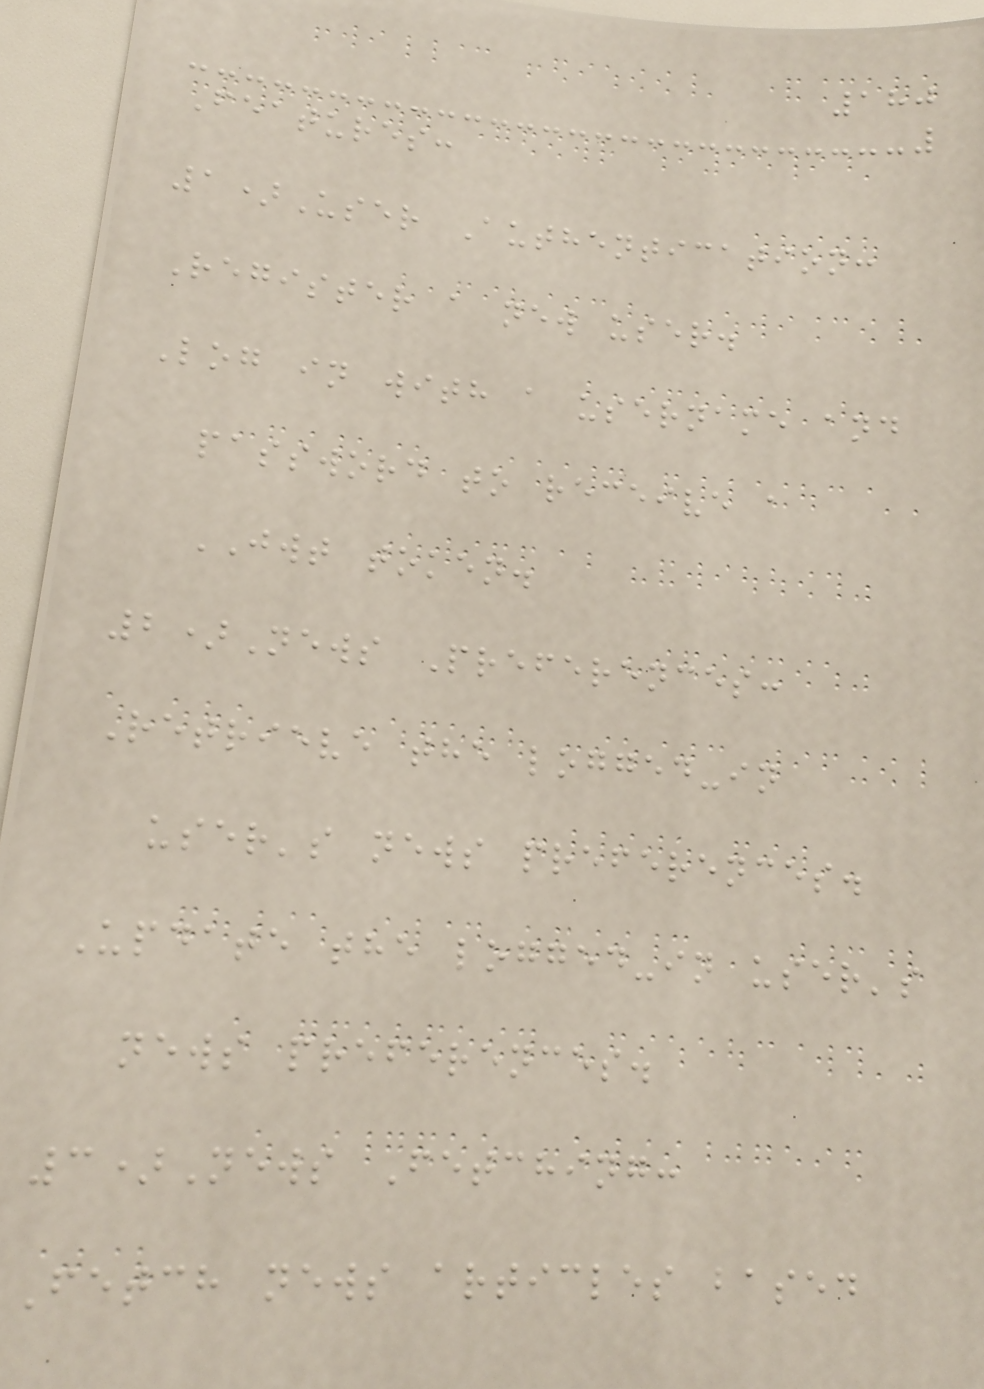180
Features:
1)User Authentication:
Register a new user.
Log in with a username and
password to receive a
JWT token.
2)News Preferences:
Retrieve the logged-in
user's news preferences.
Update the logged-in user's
news preferences.
3)News Fetching:
Fetch news articles based
